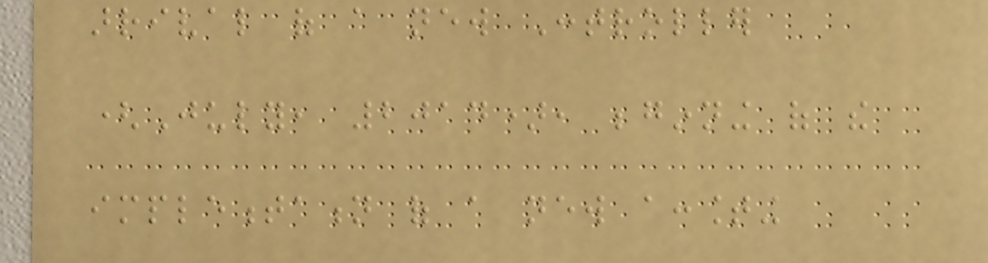arrival of a new Controller
(July, 2014), beginning of the
implementation of a new accounting
